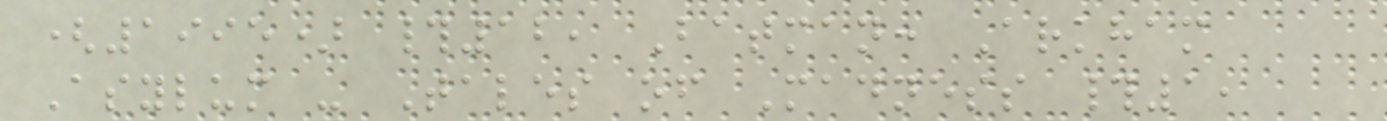(1995) #12, Batman: Arkham
Asylum - Tales of Madness #1,
